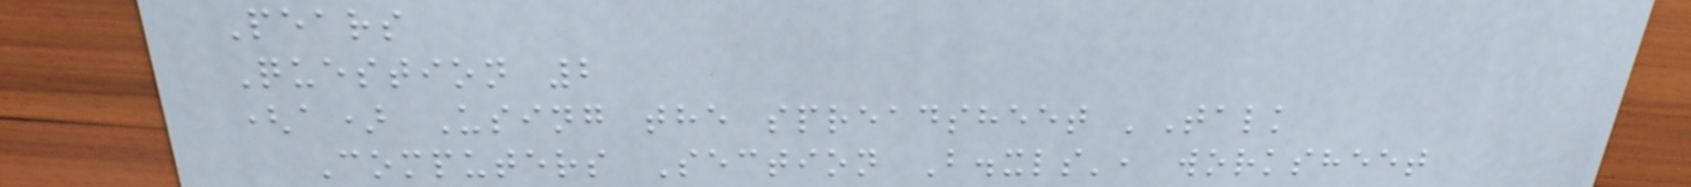Pears
Question 2
(a) Using the spreadsheet 'Talk
Computers Section B.xls', worksheet
